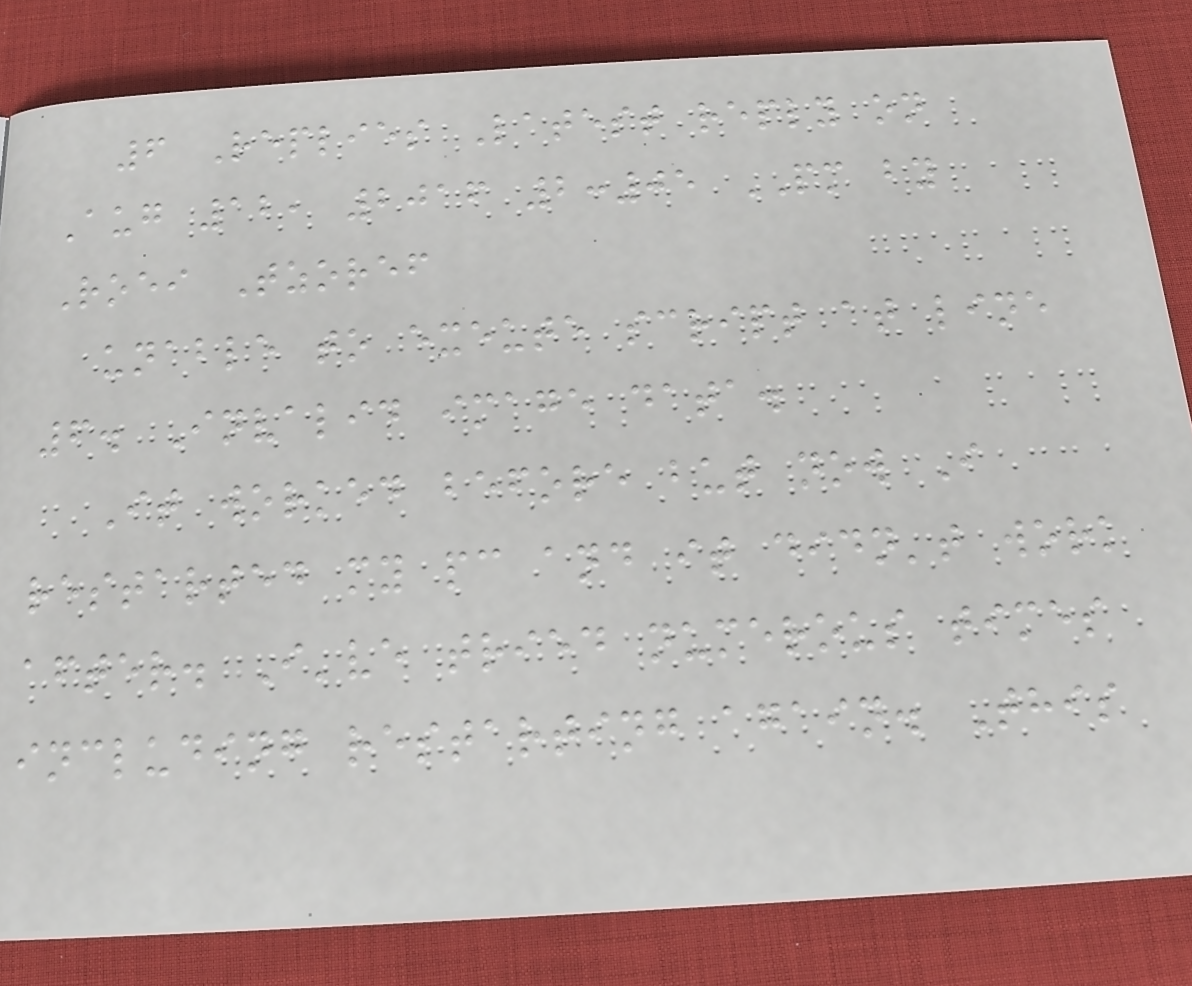6 Replies Latest reply on
Aug 12, 2016 2:05 PM by
Roei Tzoref
unable to exeute script at line
6. Invalid image data.
It worked before but now I
restarted my pc and it didn't work
after. I've tried numerous times
including restarting again. This
